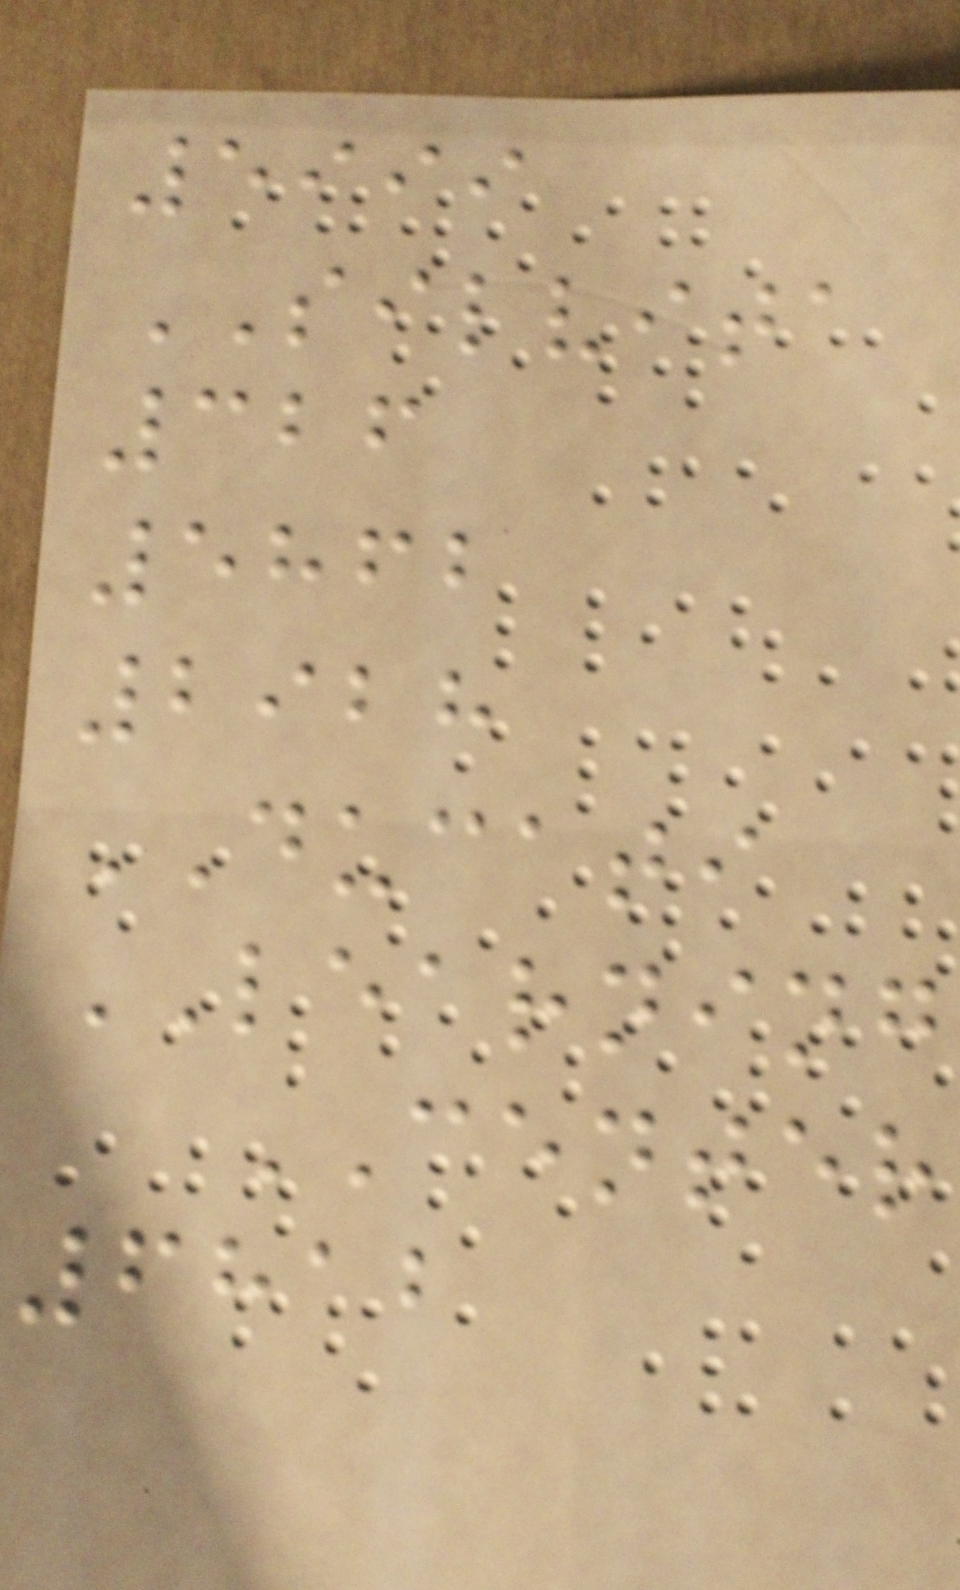5999
SILVITA
326
5862
2928
DUCATI
LEARNING
CENTER
6812
